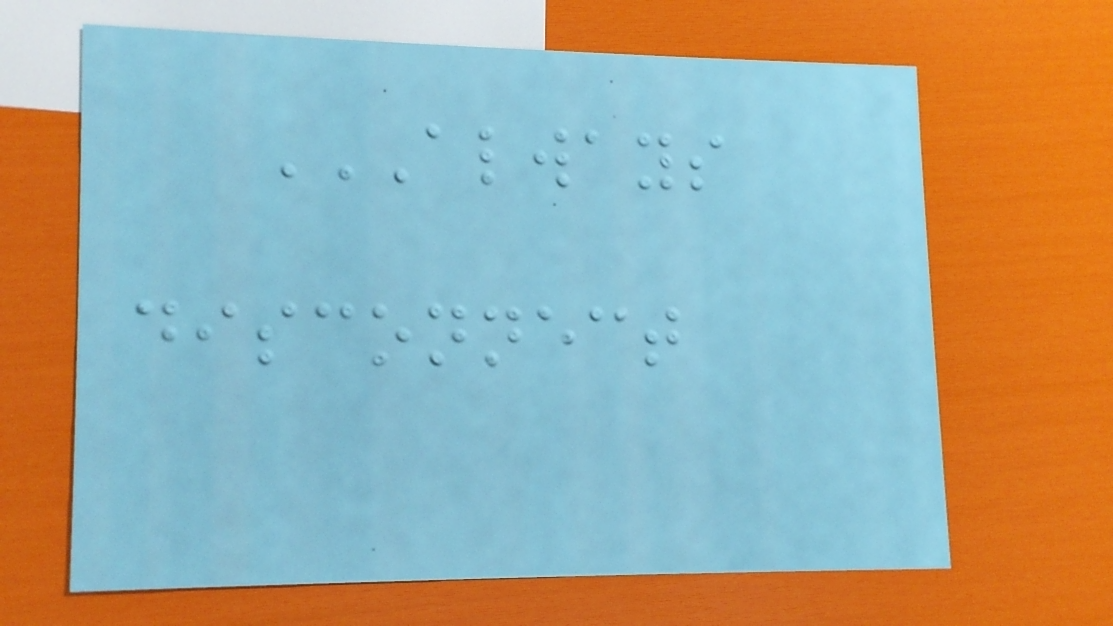ALWAYS
DISCONNECT
